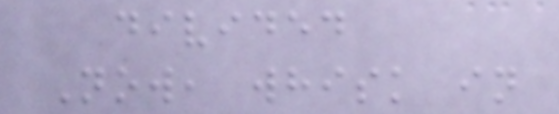divided
Now, whisk in
